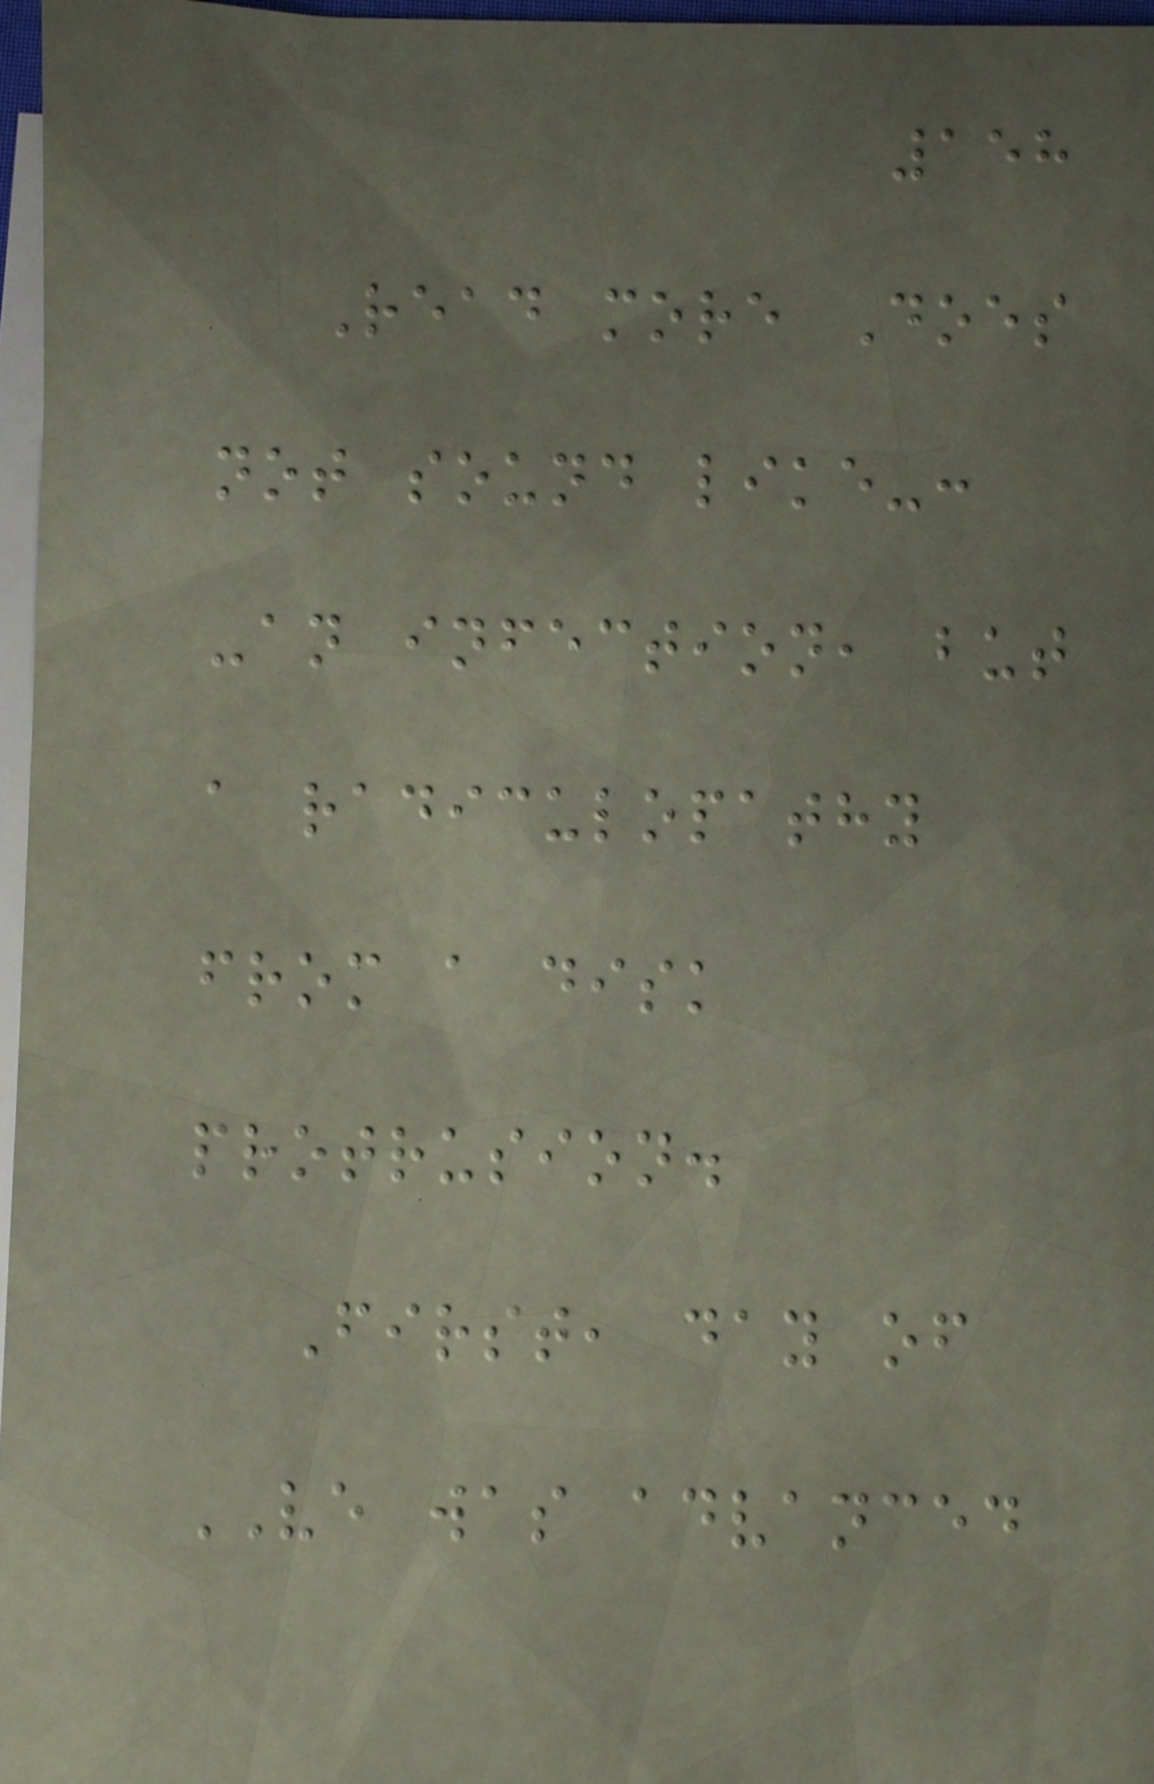158
Read more Does
not sound like-:
-an infection, but
a radiculopathy
from a disk
protrusion.
First, day of
VE was advanced
